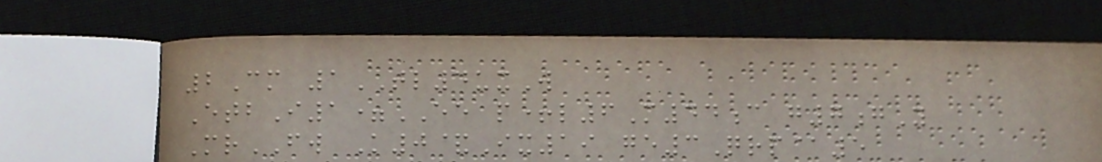2Cm 1TL4uxW
EtbI1=EE p+l6M44c g7gY
MrFW K0&Ix19 ge3Qrp@5
